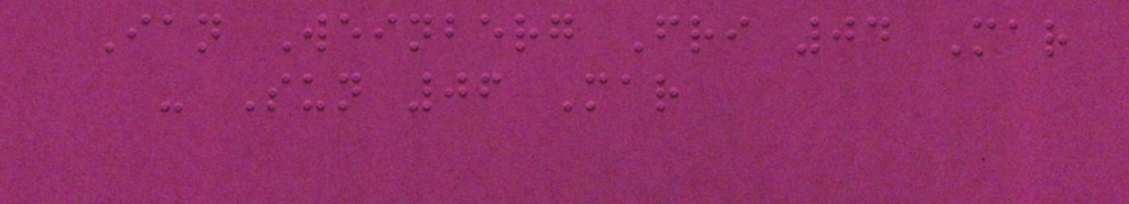Ian Weinberg Fri 04 Mar
- Sun 06 Mar
